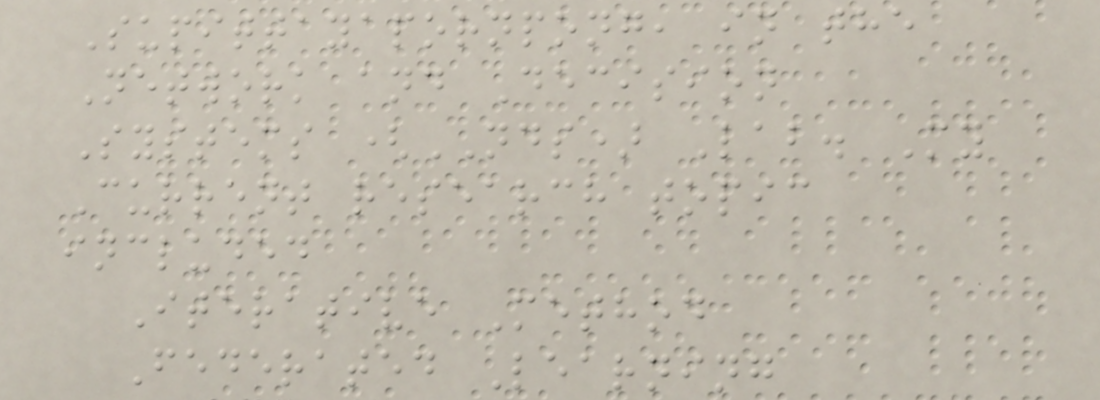Supittayapornpong, in the
Network and Decision
Systems (NDS) Lab. My
Current research topic
included
Iterative Method
Federated Learning
